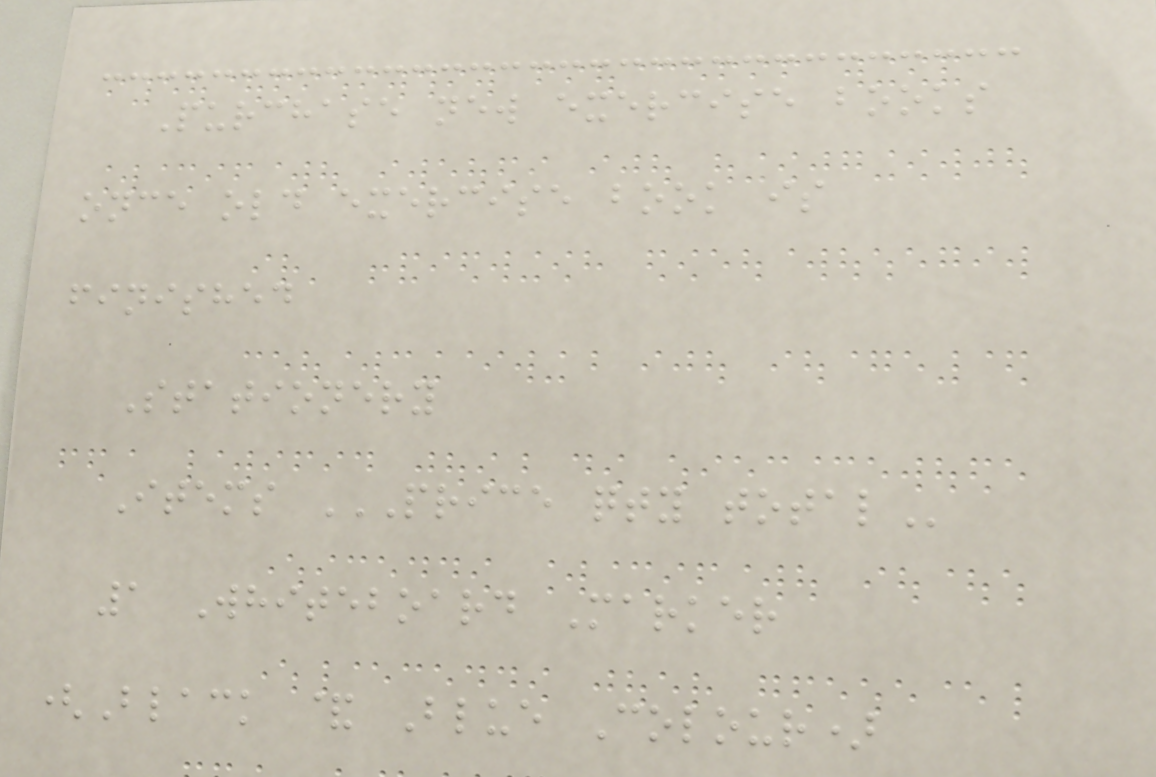Purchase new exercise books
once old exercise book is
finished
Stationery
Items PRICE QTY TOTAL
1 Whiteboard Marker
(Black & Blue Colour)
